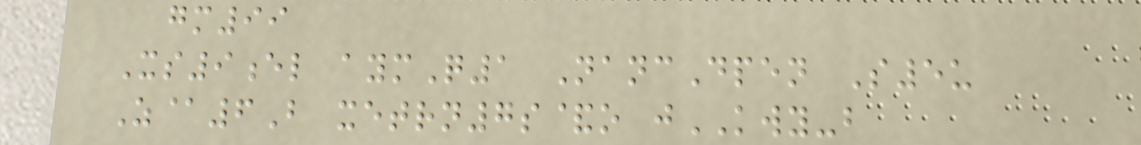gm99
Xs9el aymQ1 NancDpen S5u
Z@6B xetrn7s&o jKWY-b
